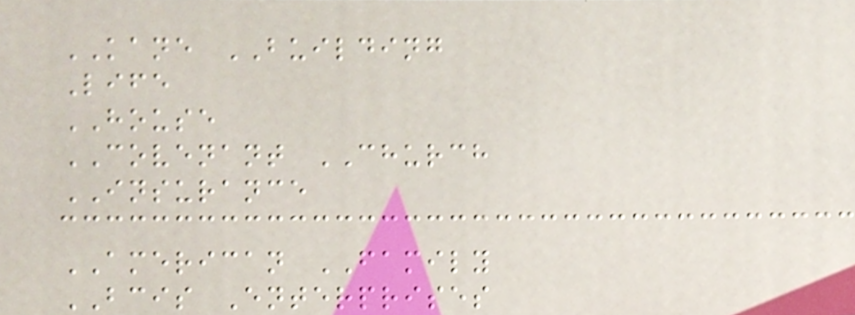KANE BUILDING
Life
HOUSE
COVENANT CHURCH
INSURANCE
AMERICAN FAMILY
BCIS Enterprises
